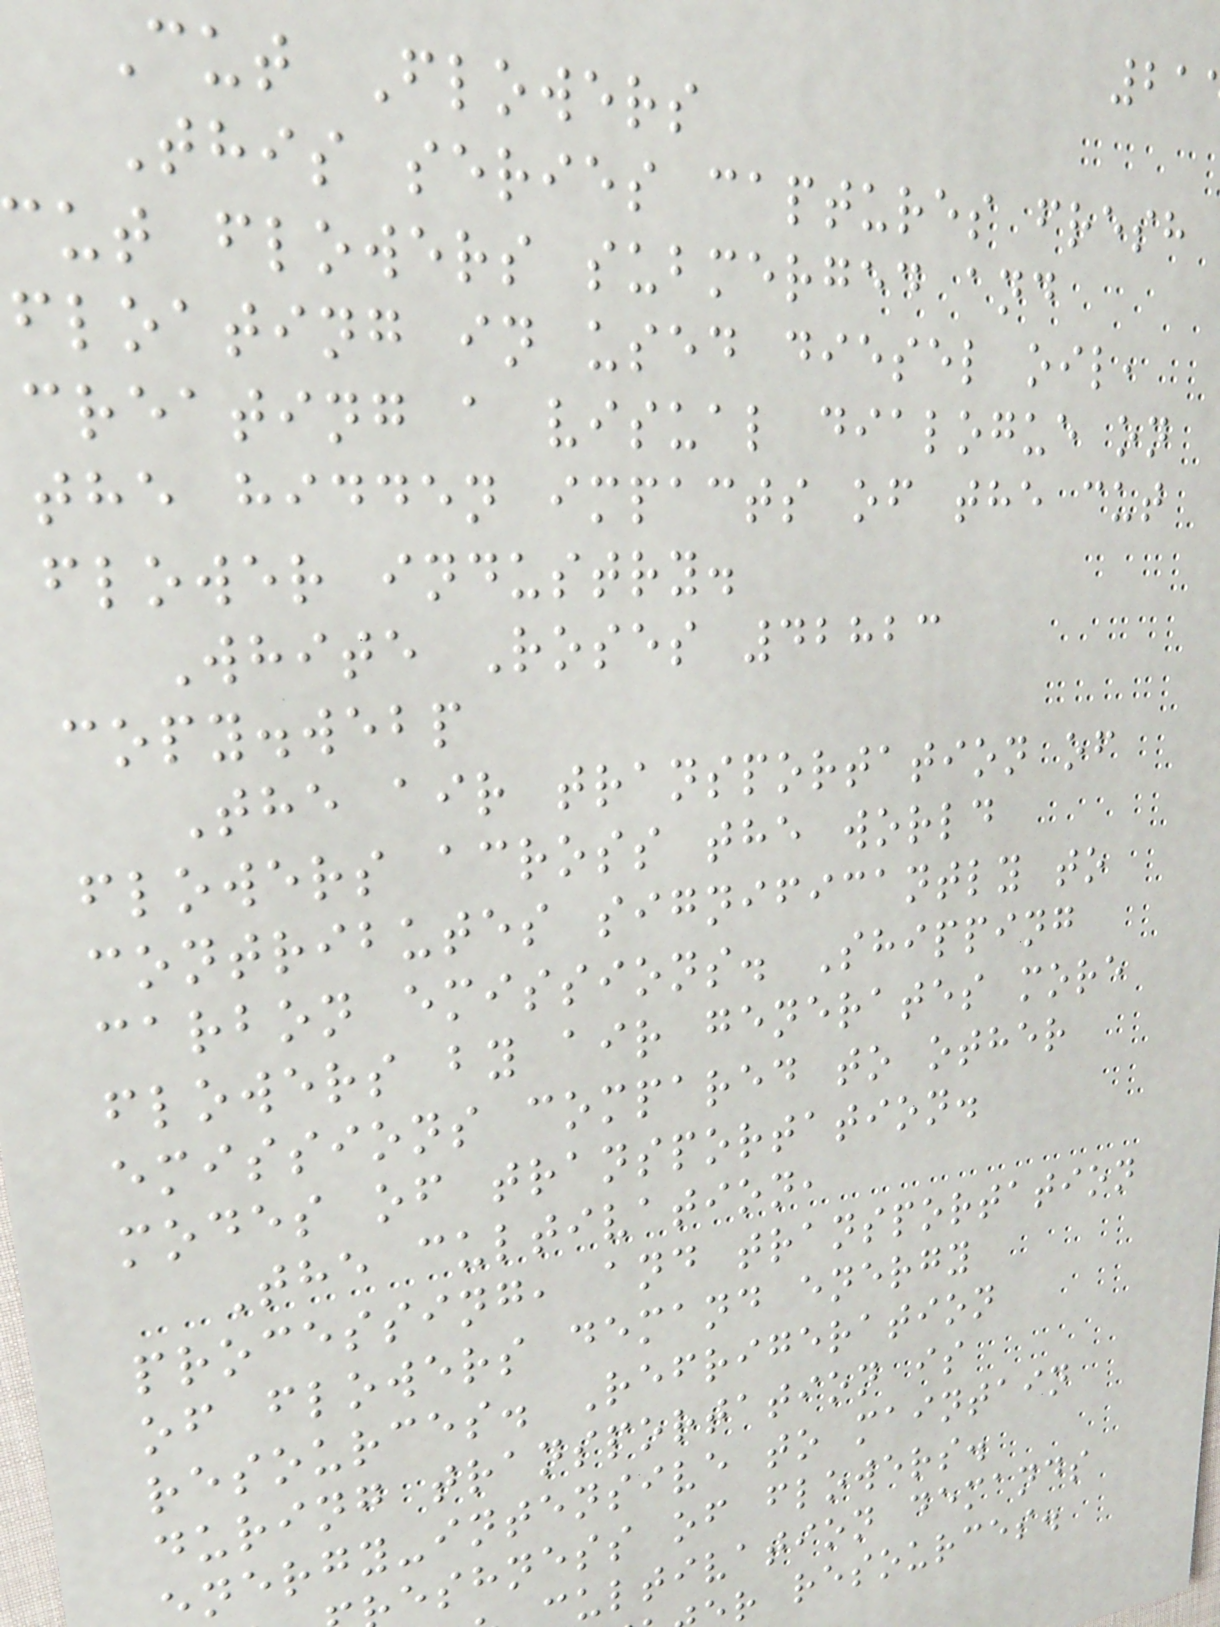Cut Flowers
This series captures fresh
cut flowers submerged and
floating in used diesel oil,
creating a visual dialogue on
the hidden impacts of the cut
flower industry.
White Roses 42823
copy.webp
The air transportation of
flowers across the world
contributes significantly to
carbon emissions. Shipping
flowers by air generates more
emissions compared to other
modes of transportation.
The cultivation,
processing, and transportation
of flowers demand energy
resources. Refrigeration
during transportation is
nergy-intensive to maintain
eshness of flowers.
ultivation demands
r resources.
